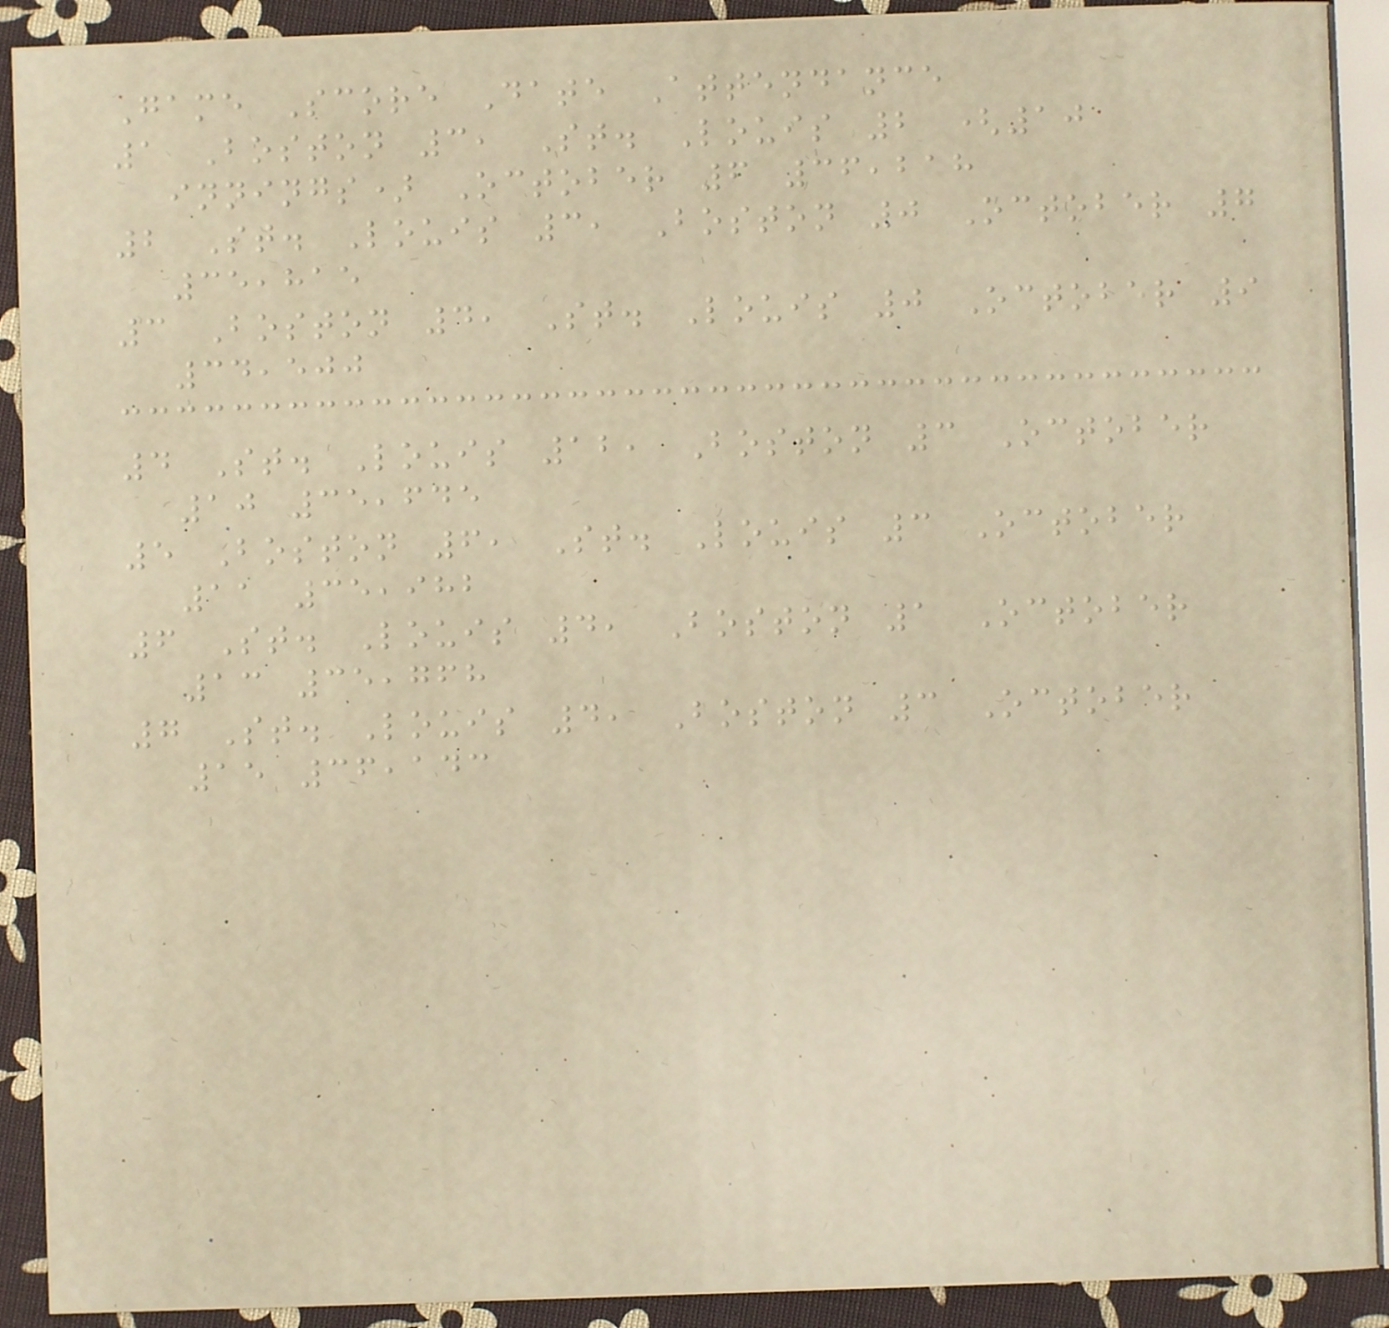Game Score Date Attendance
1 Boston 3, St. Louis 2 (10
innings) October 6 36,218
2 St. Louis 3, Boston 0 October 7
35,815
3 Boston 4, St. Louis 0 October 9
34,500
4 St. Louis 12, Boston 3 October
10 35,645
5 Boston 6, St. Louis 3 October
11 35,982
6 St. Louis 4, Boston 1 October
13 35,768
7 St. Louis 4, Boston 3 October
15 36,143
